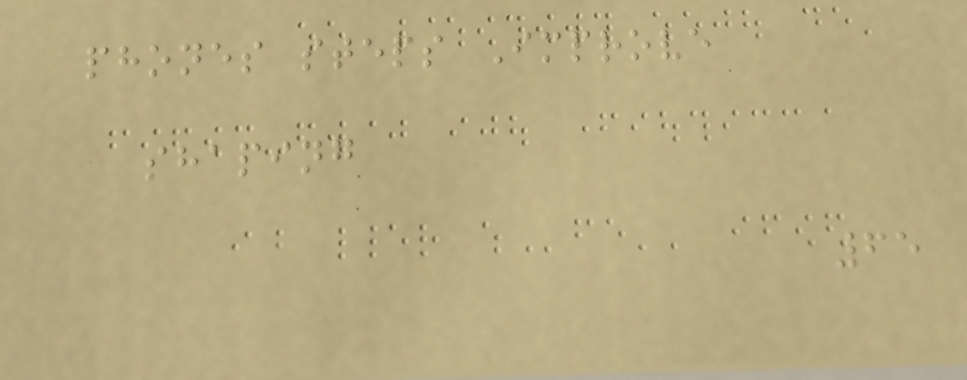phones steps Improve
shaping
65
